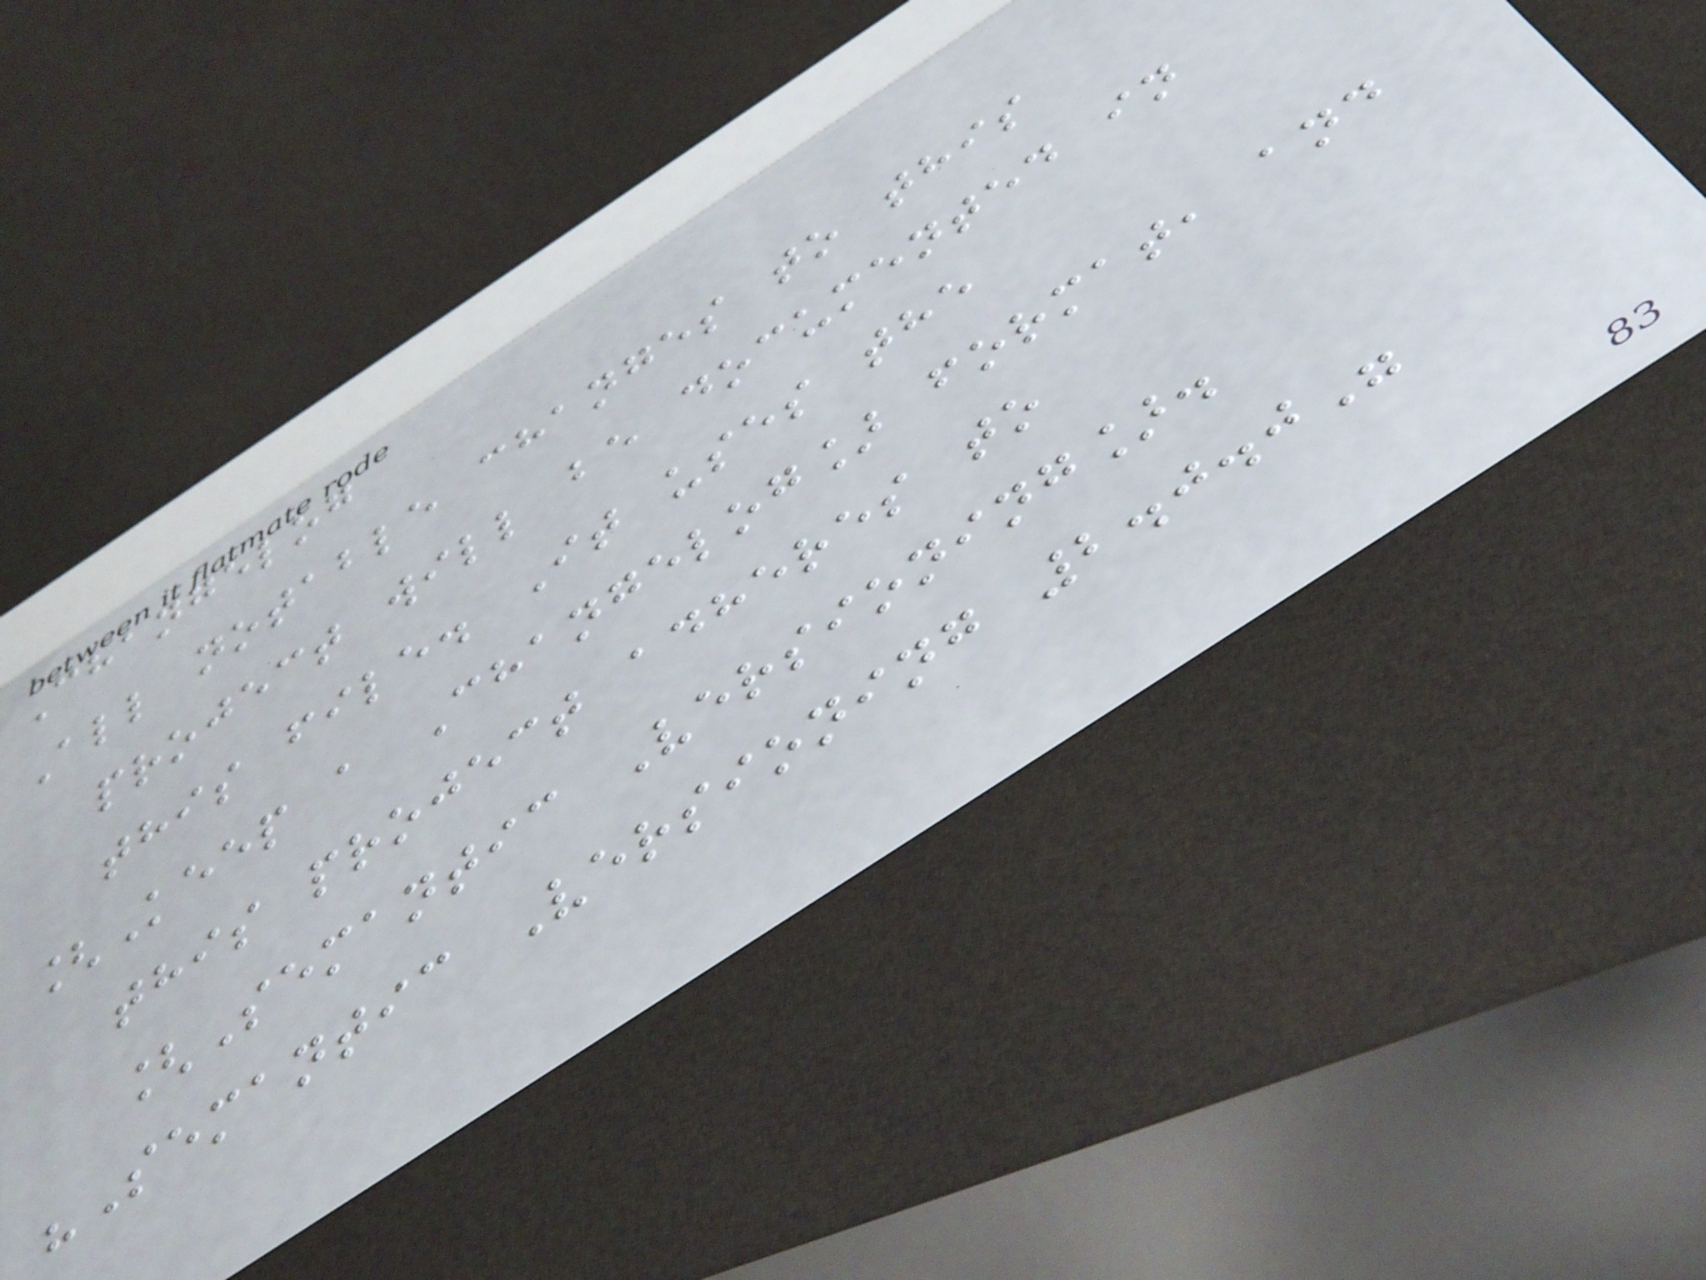Changelog
All notable changes to this
project will be documented in
this file. It uses the
[Keep a Changelog] format, and
this project adheres to
[Semantic Versioning].
"Semantic Versioning 2.0.0"
